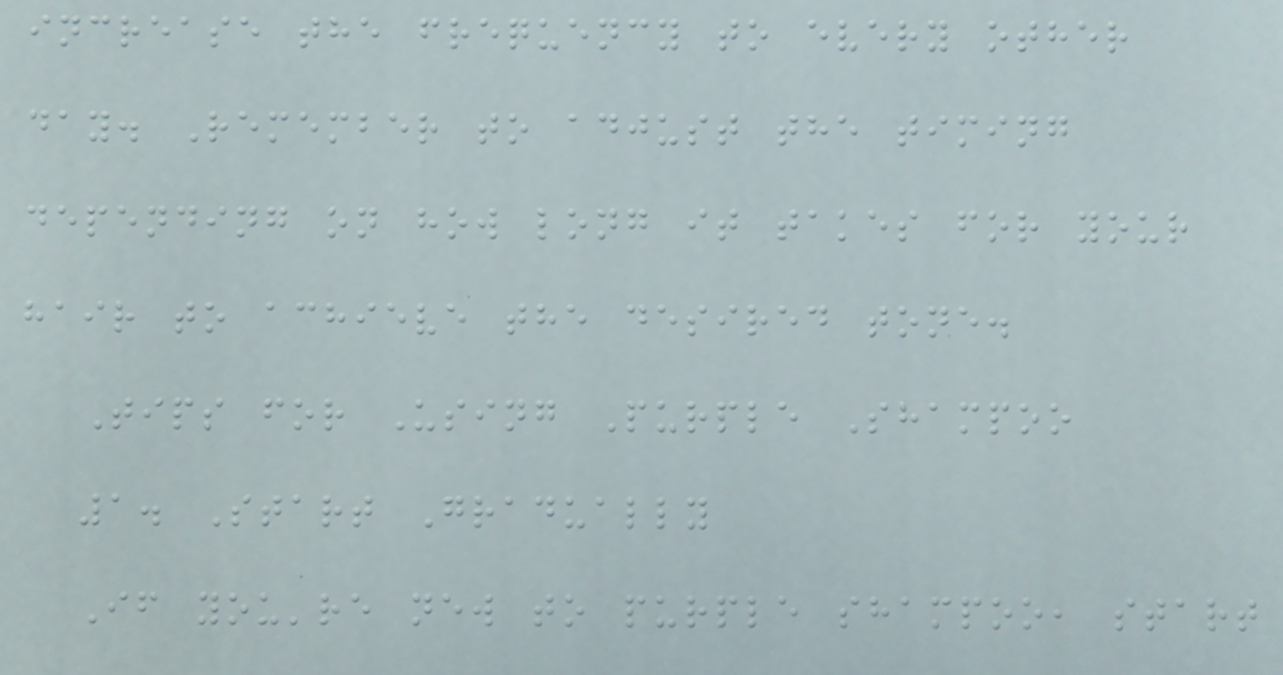increase the frequency to every other
day. Remember to adjust the timing
depending on how long it takes for your
hair to achieve the desired tone.
Tips for Using Purple Shampoo
1. Start Gradually
If you're new to purple shampoo, start
